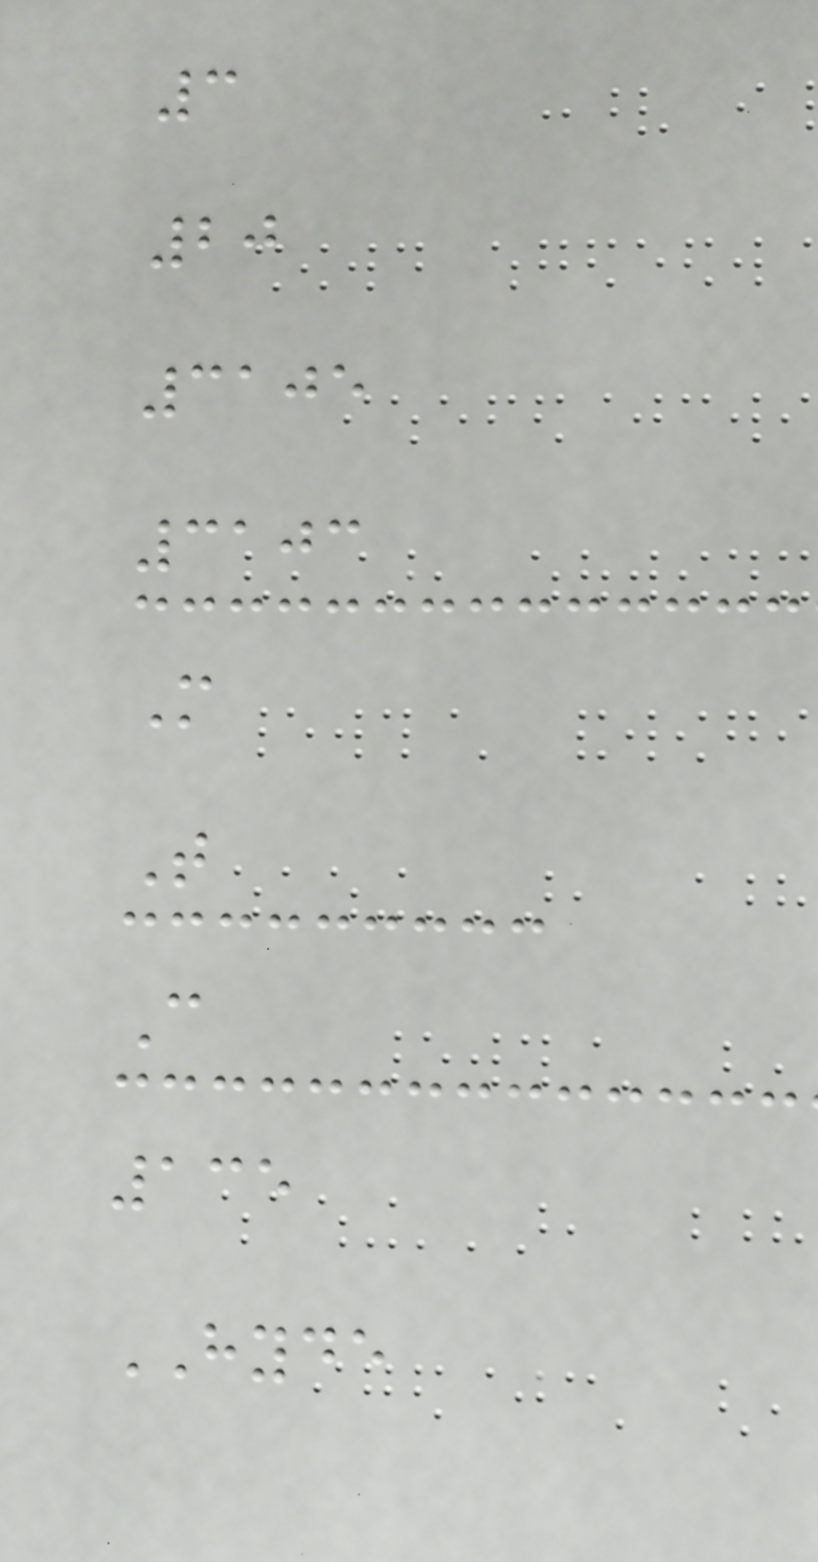3
20
3105
3103
M
T
C
135
HYDE
